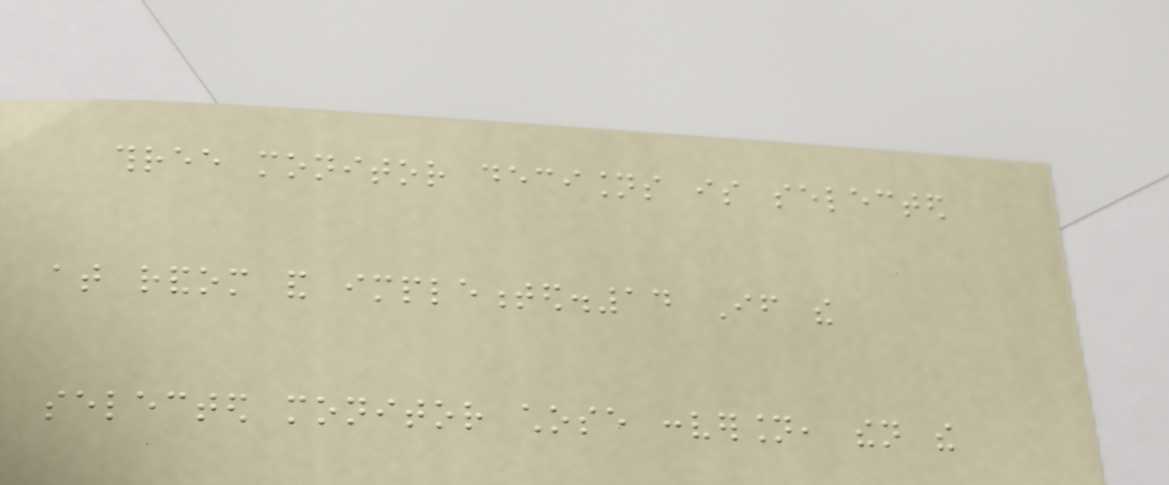three monitor decisions is selected
at random and implemented.14 If the
selected monitor chose conversion, then the
